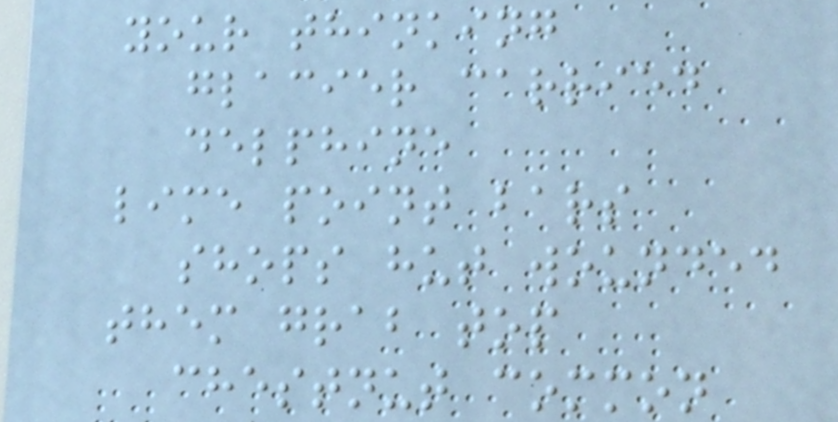your thinking
glacier carried
delphine
lime point bars
shops hut wounded
them grab top
chestnut common
